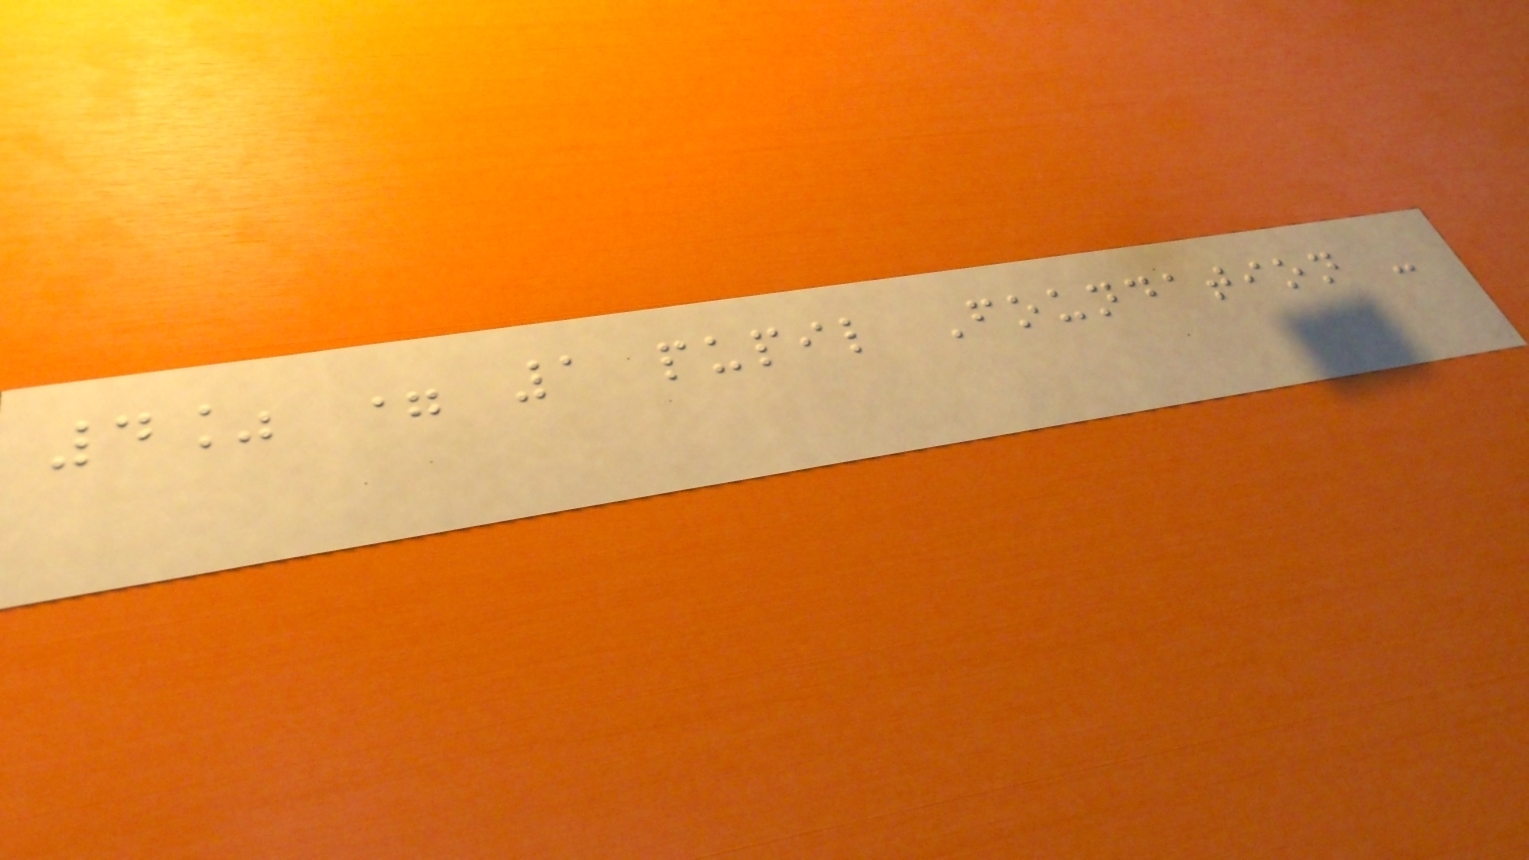4% = 1 pupil Foundation -
